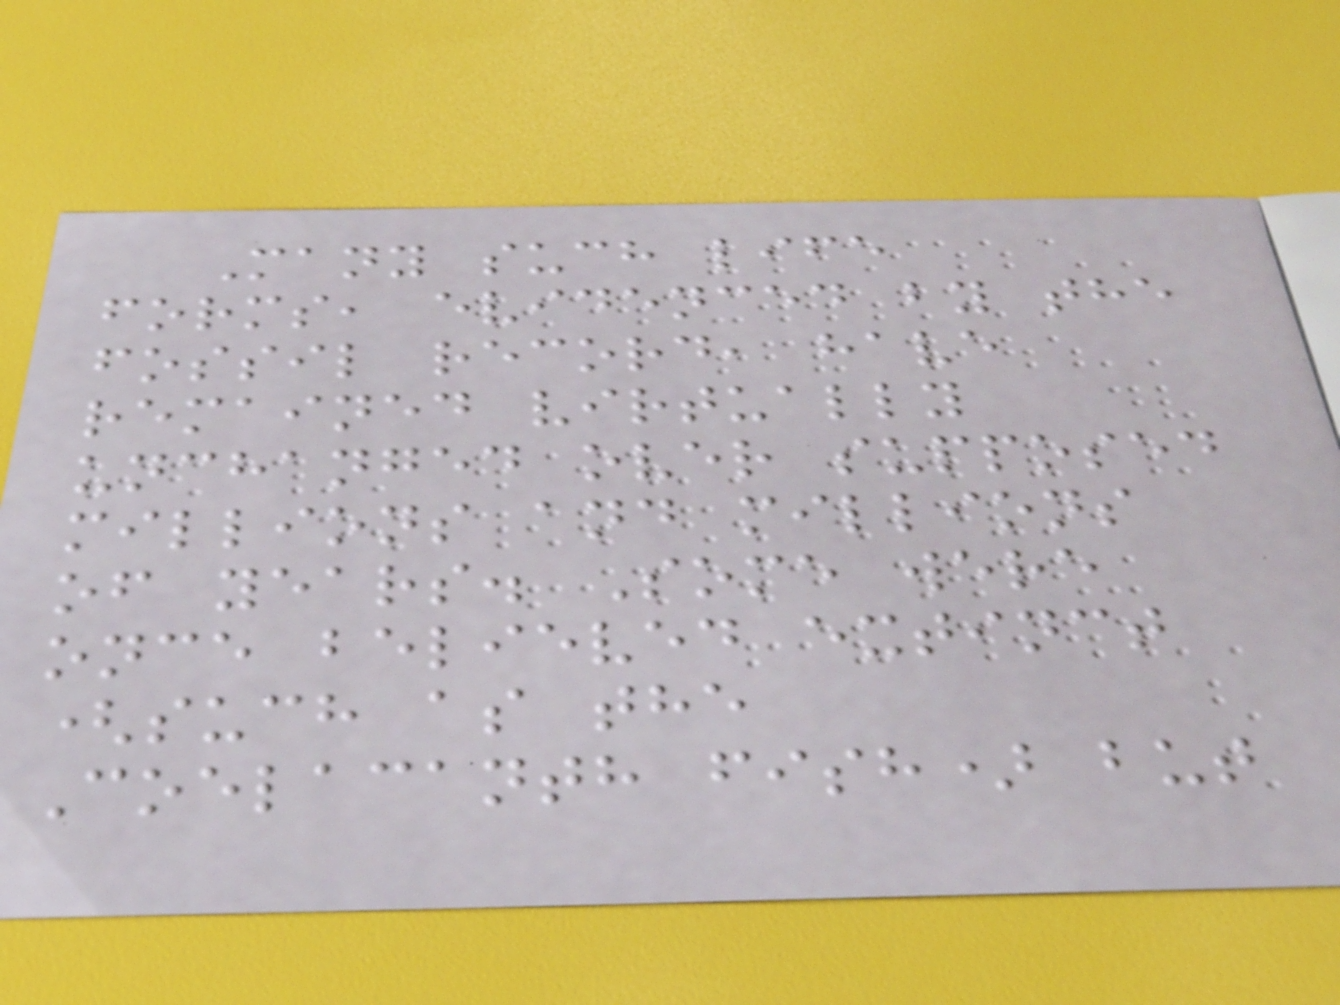Many such life
forms, evidenced by the
fossil record, have
remained virtually
unchanged over supposed
millions and millions
of years. Some were
once believed extinct
(such as the
Coelacanth fish) but
